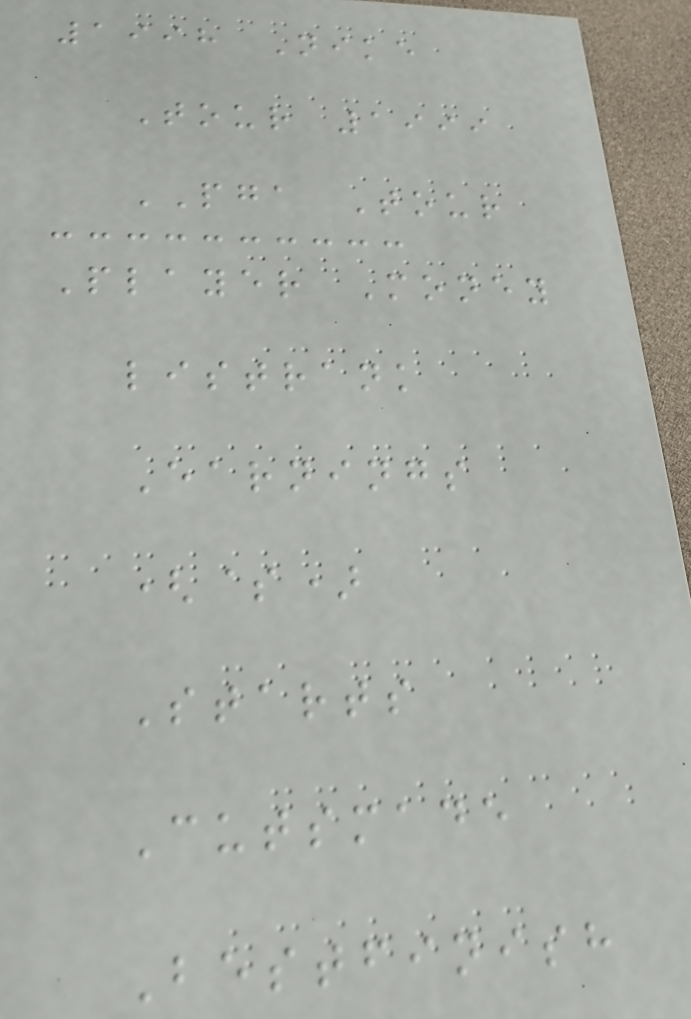1998 Nike
Tour 1999
PGA Tour
Player Money
listrank
Earnings
($)
Starts
Cutsmade
Bestfinish
